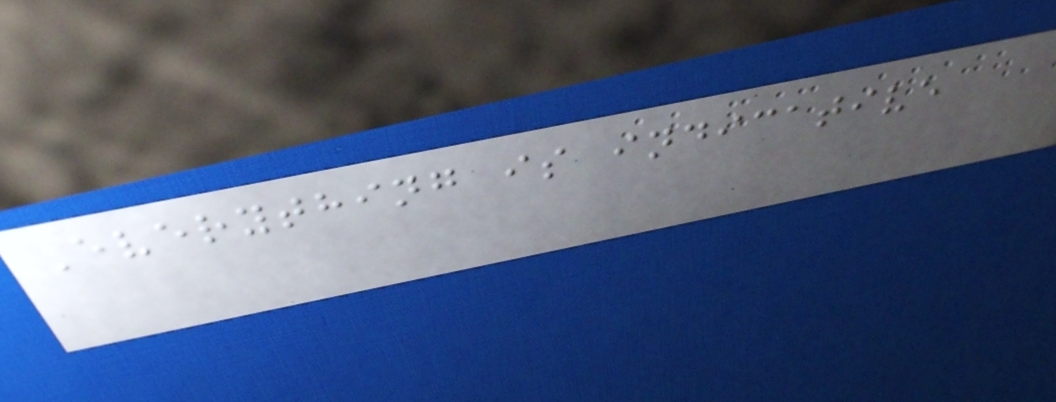Everything is indicative
